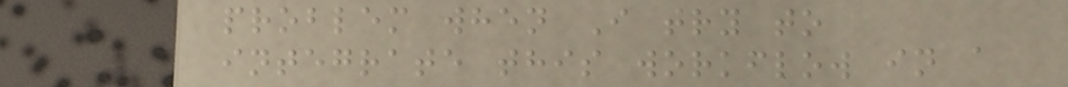problem when I try to
integrate this workflow in a
